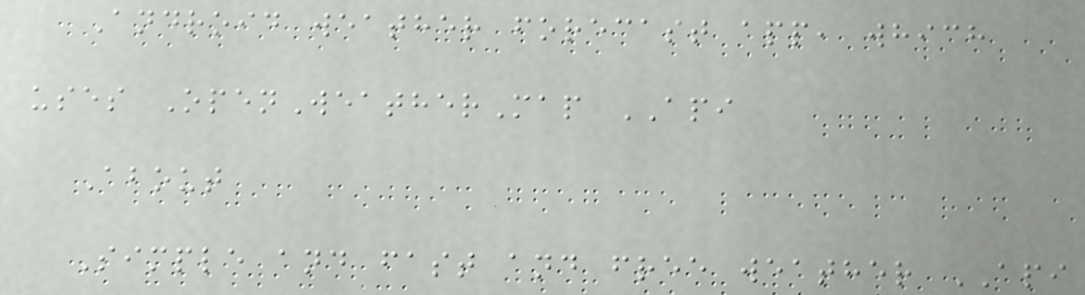Android weather forecast app, which
uses OpenWeatherMap API
About
Simple and fast and free weather API
